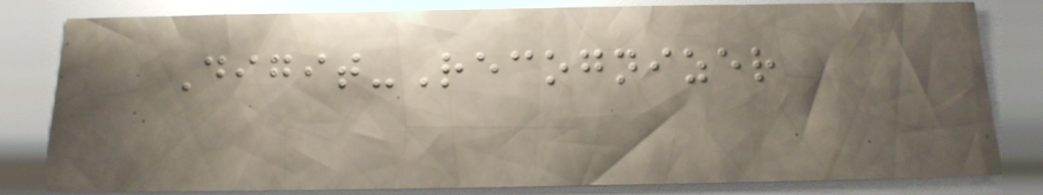Digit-Recognizer
